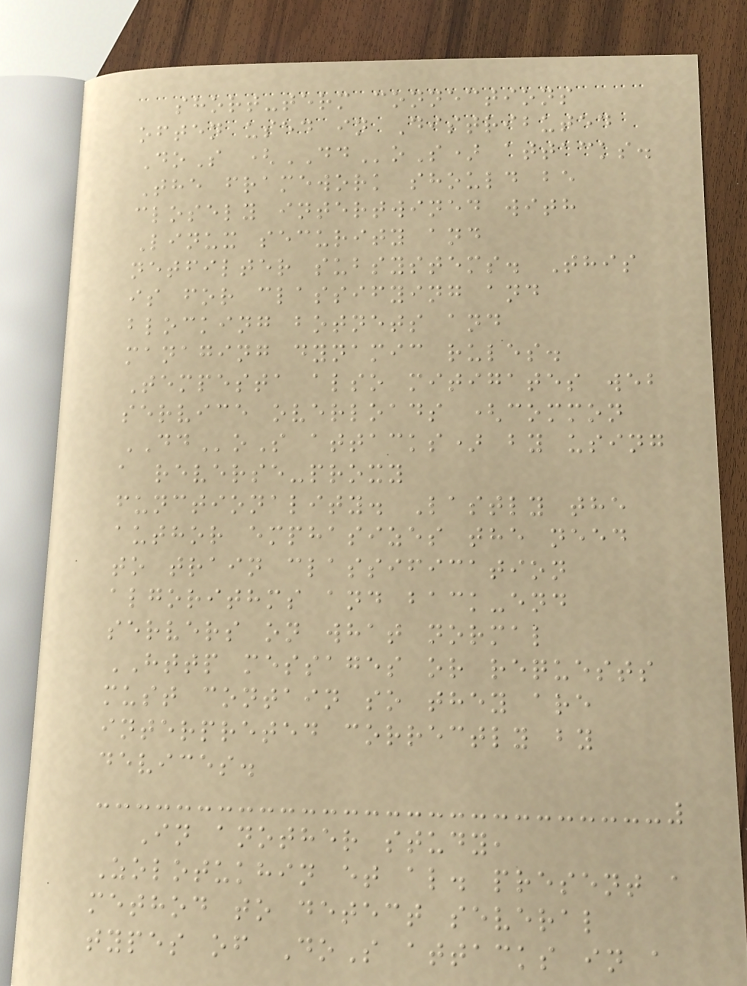short-term connections
often used in Distributed
DoS (DDoS) attacks.
The framework should be
closely intertwined with
Linux security and
netfilter subsystems. This
is for classifying and
blocking botnets and
managing dynamic rules.
Tempesta also mitigates web
service overloads (common
DDoS attacks) by using
a reverse-proxy
functionality. Lastly the
author emphasizes the need
to train classification
algorithms and back-end
servers on what normal
HTTP messages or requests
must contain so they are
interpreted correctly by
devices.
In another study,
Zolotukhin et al. present a
method to detect several
types of DoS attacks in a
